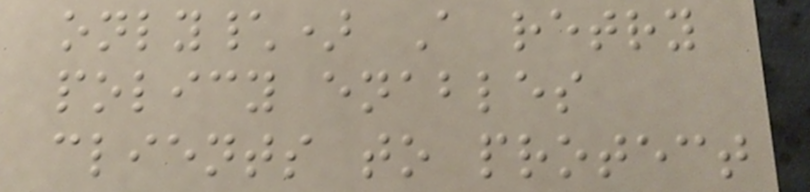only\) A retry
policy enables
clients to protect
